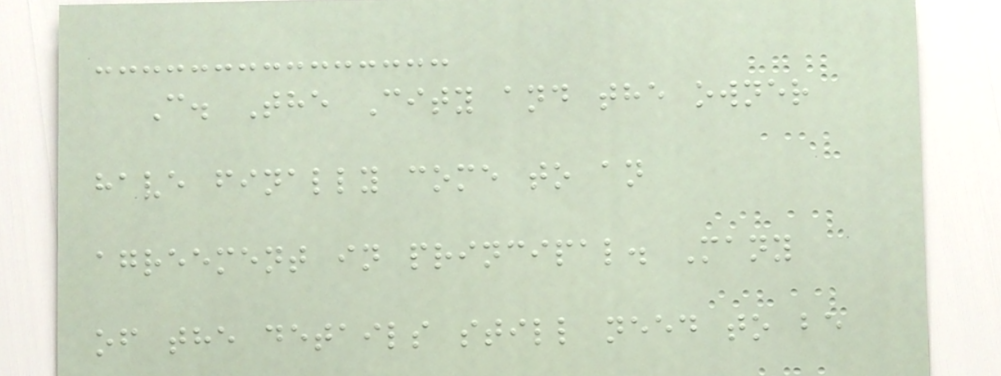C. The City and the owner
have finally come to an
agreement in principal. Many
of the details still need to be
